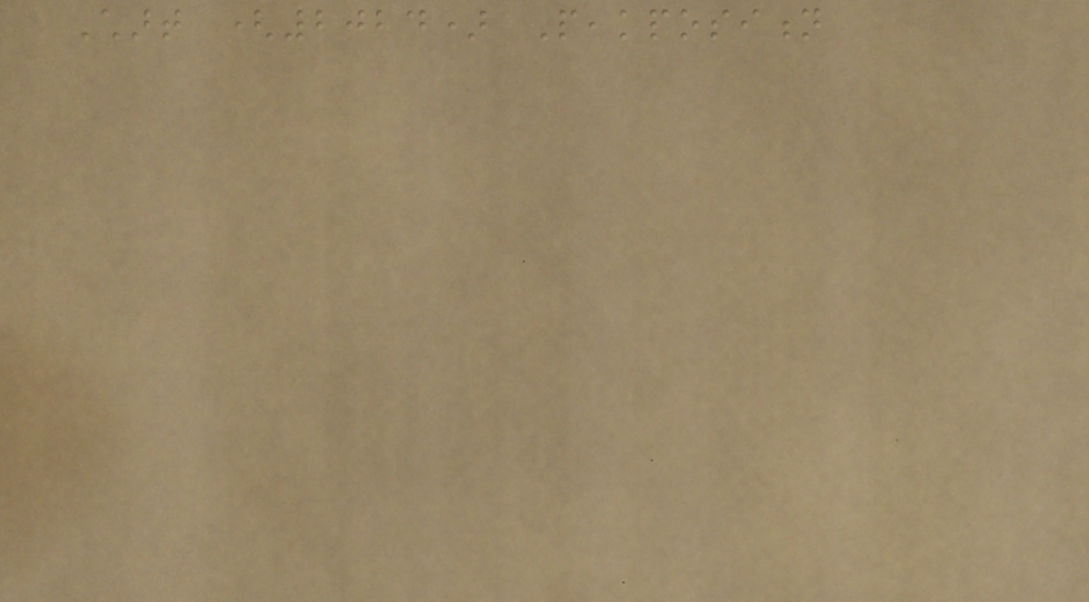Chart (2024) Peakposition
